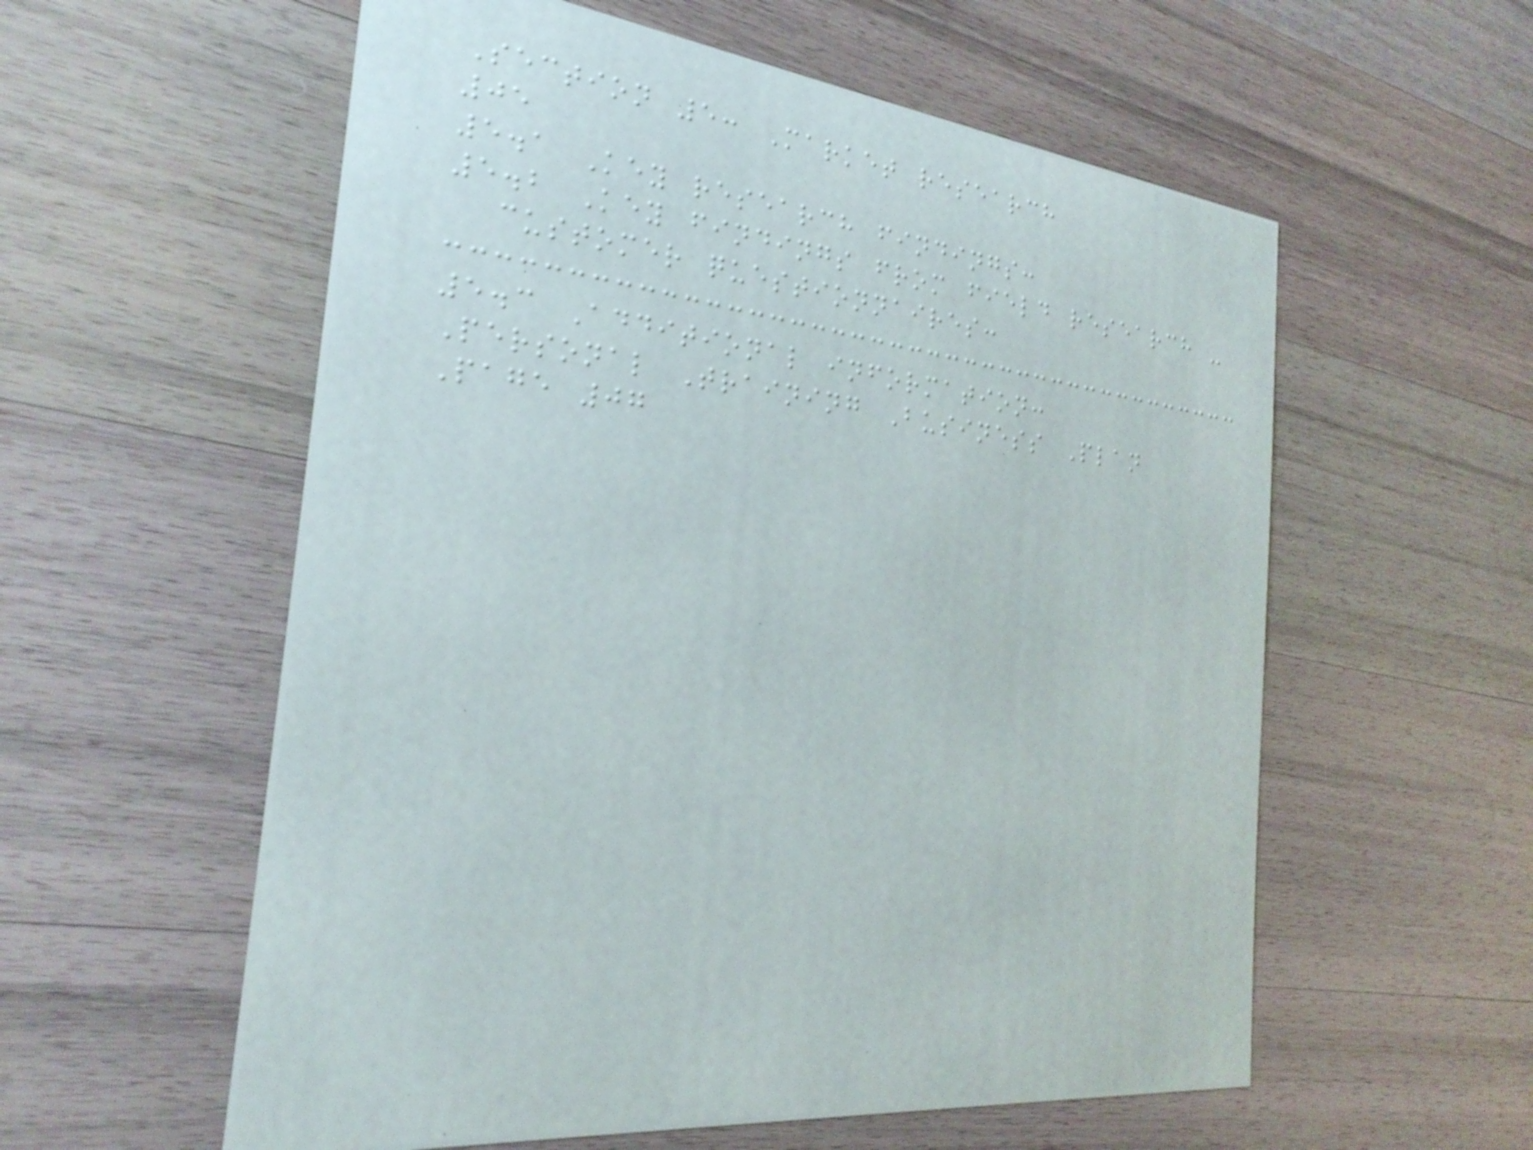Section 5: Market research
05
5.1 Key research findings:
5.2 Key findings from field research -
customer questionnaires:
5.3 Additional information:
Personal Training Business Plan
Page 07
